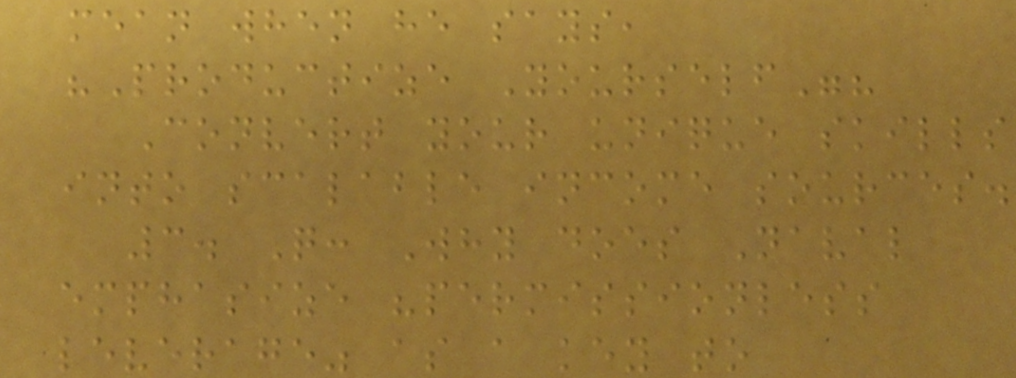mean when he says,
"Productize Yourself"?
Convert your unique skills
into scalable income sources.
3. Q: Why does Naval
emphasize "permissionless
leverage" as a key to
